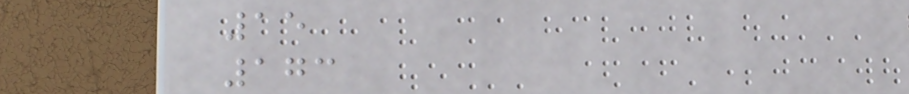15
173
